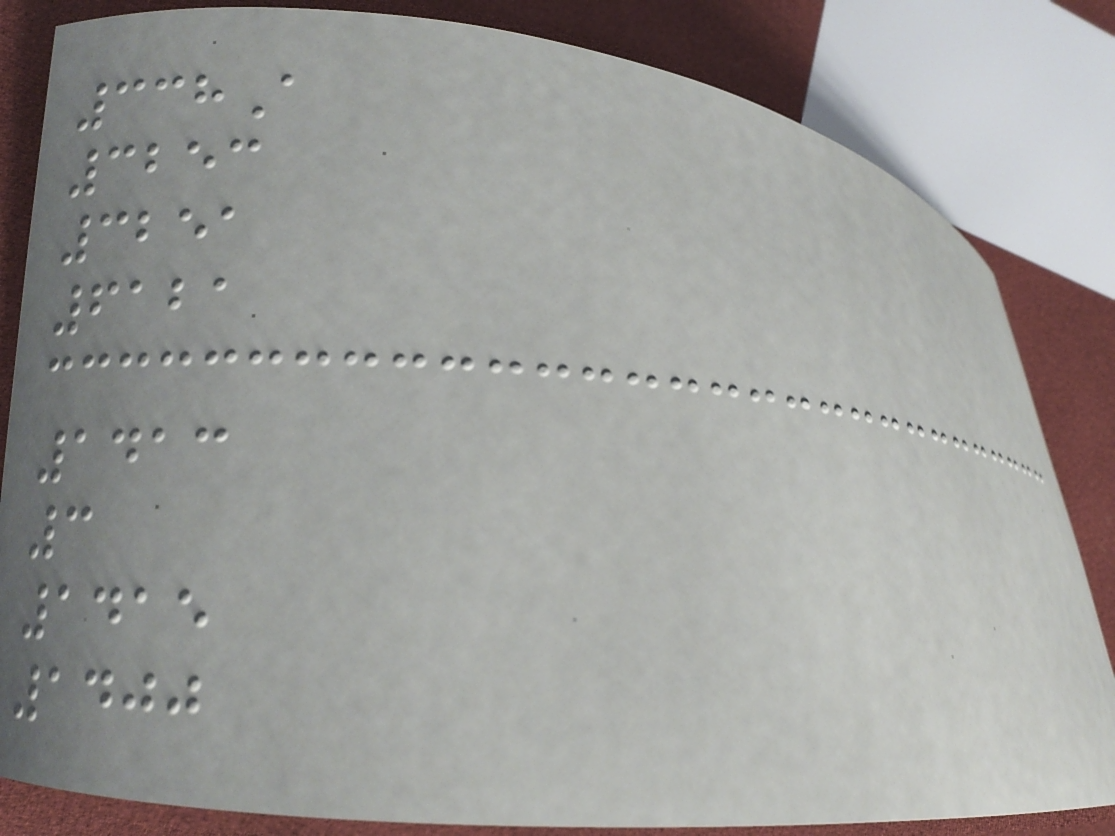338A
3253
3251
6121
1413
3
1415
1400
